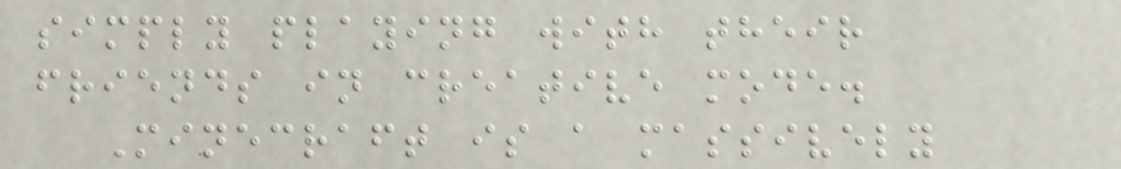simply playing with their
friends in creative mode.
Minecraft is a massively
